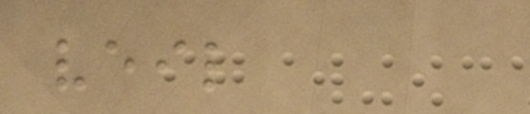veil
